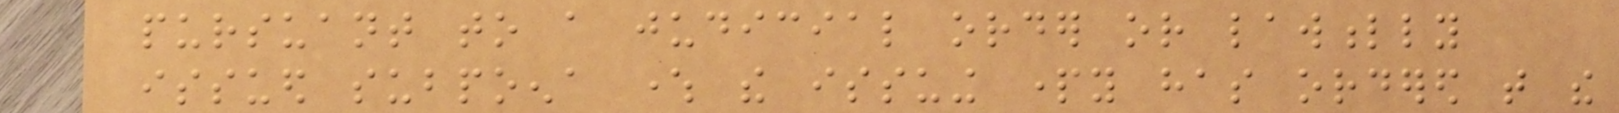pursuant to a judicial order or lawfully
issued subpoena where the issuing party has ordered that the
